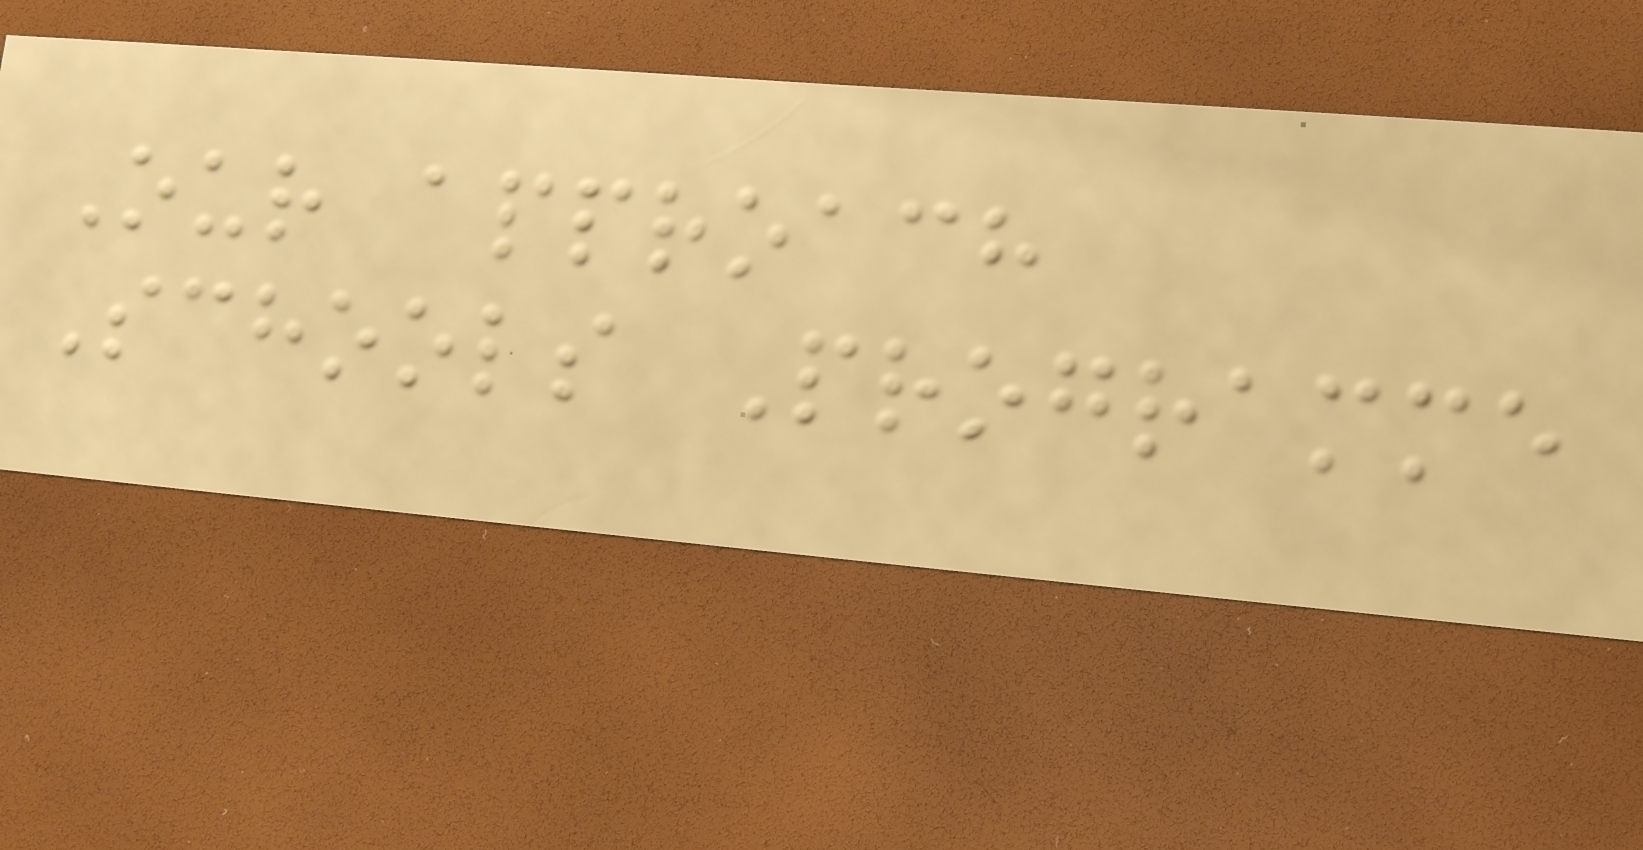Our approach
Schools Programme
